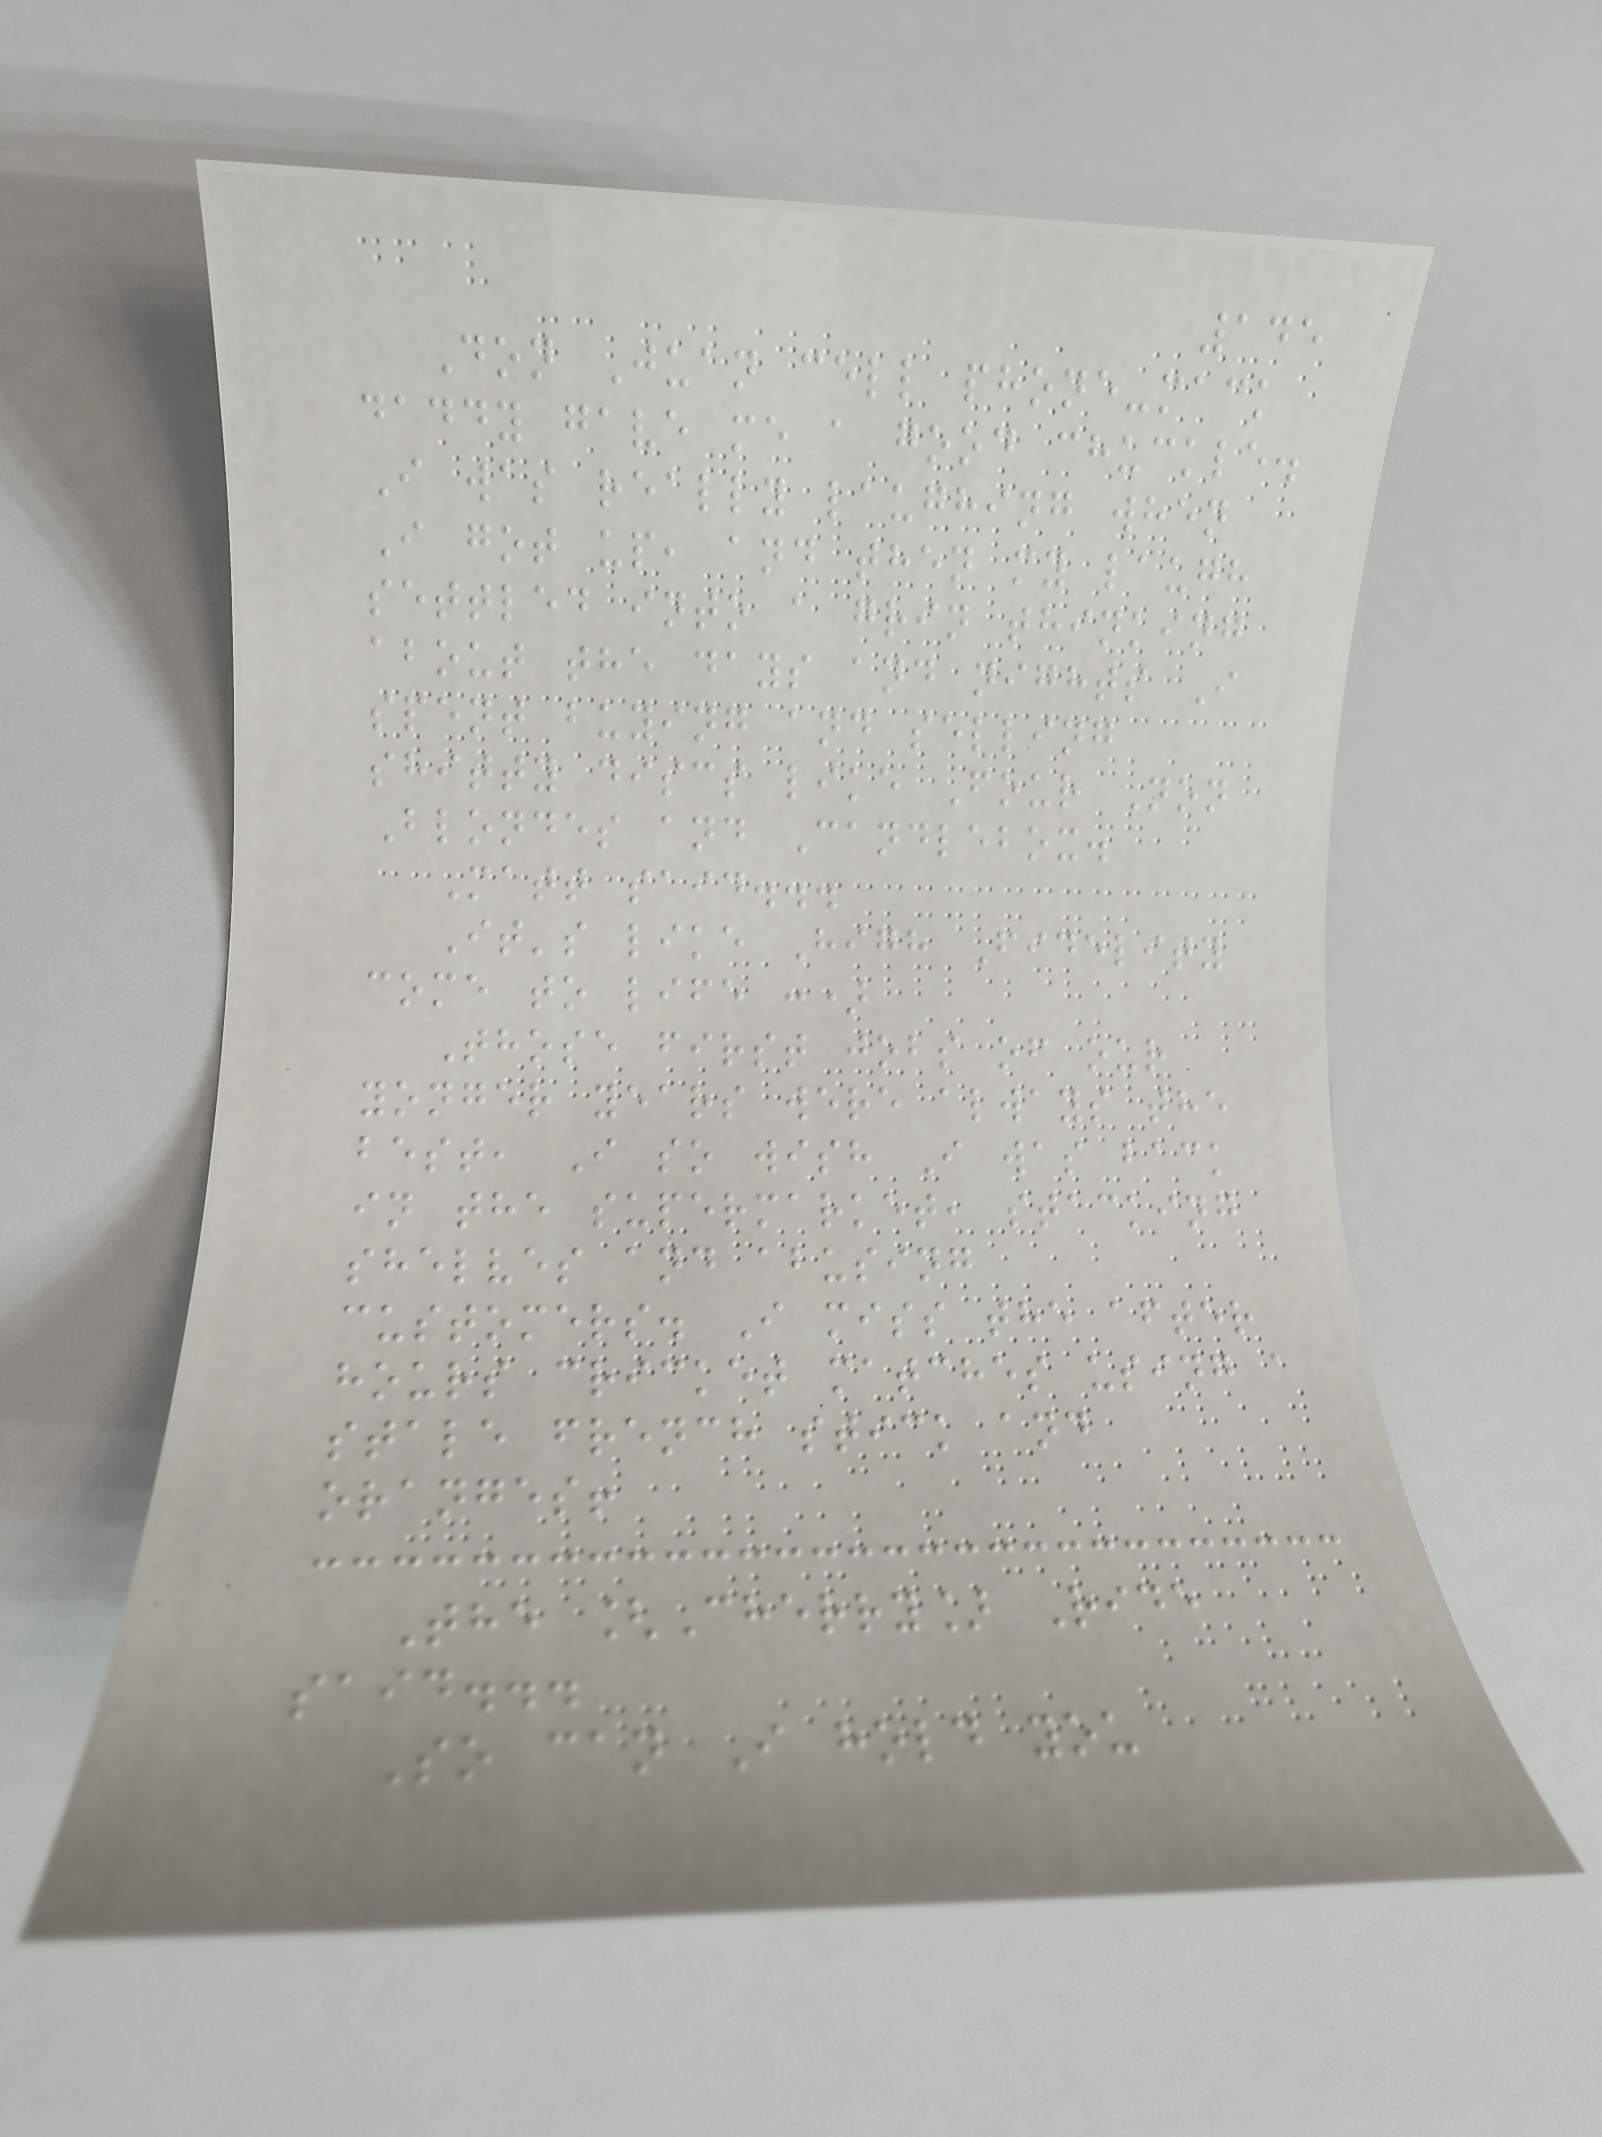145
Don Juan cell phone-mack
daddy gave me a good chuckle.
I was really laughing when
I got up, and then my laugh
settled into a grin thinking
about the days and nights I
spent buying and selling
shitty discs like Four Non
Blondes and Candlebox.
Matt said...
It's like High Fidelity
come to life :)
Those first jobs of our
yonger years were always the
best, I so wish I was back
in the supermarket, stacking
shelves and abusing
customers. I miss the after
hours cricket matches using a
stale french stick and
oranges!
The [Cherry] Ride
said...
So can I hold you
